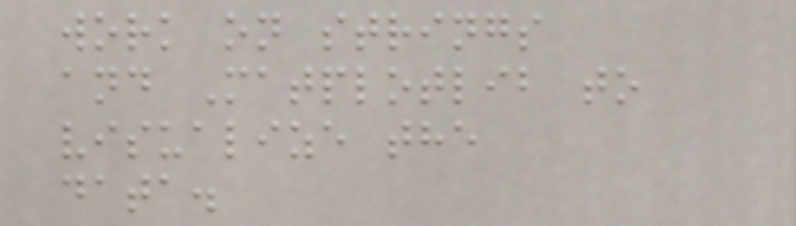work on strings
and Matplotlib to
visualize the
data.
